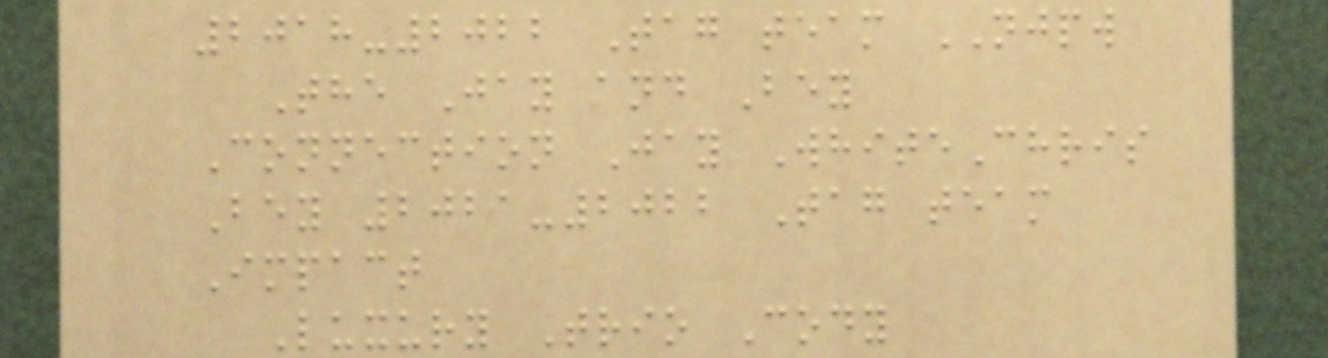2018-2022 Tag team NJPW
The Jay and Bey
Connection Jay WhiteChris
Bey 2021-2022 Tag team
Impact
Luxury Trio Cody
